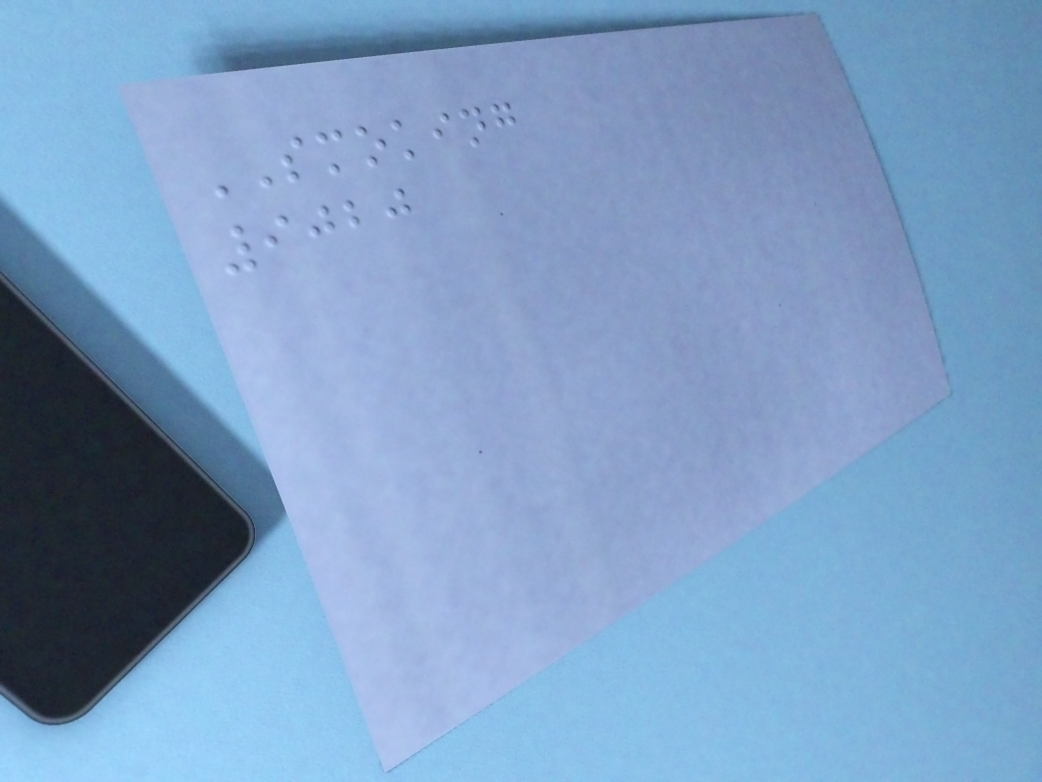SMOKING
9020
